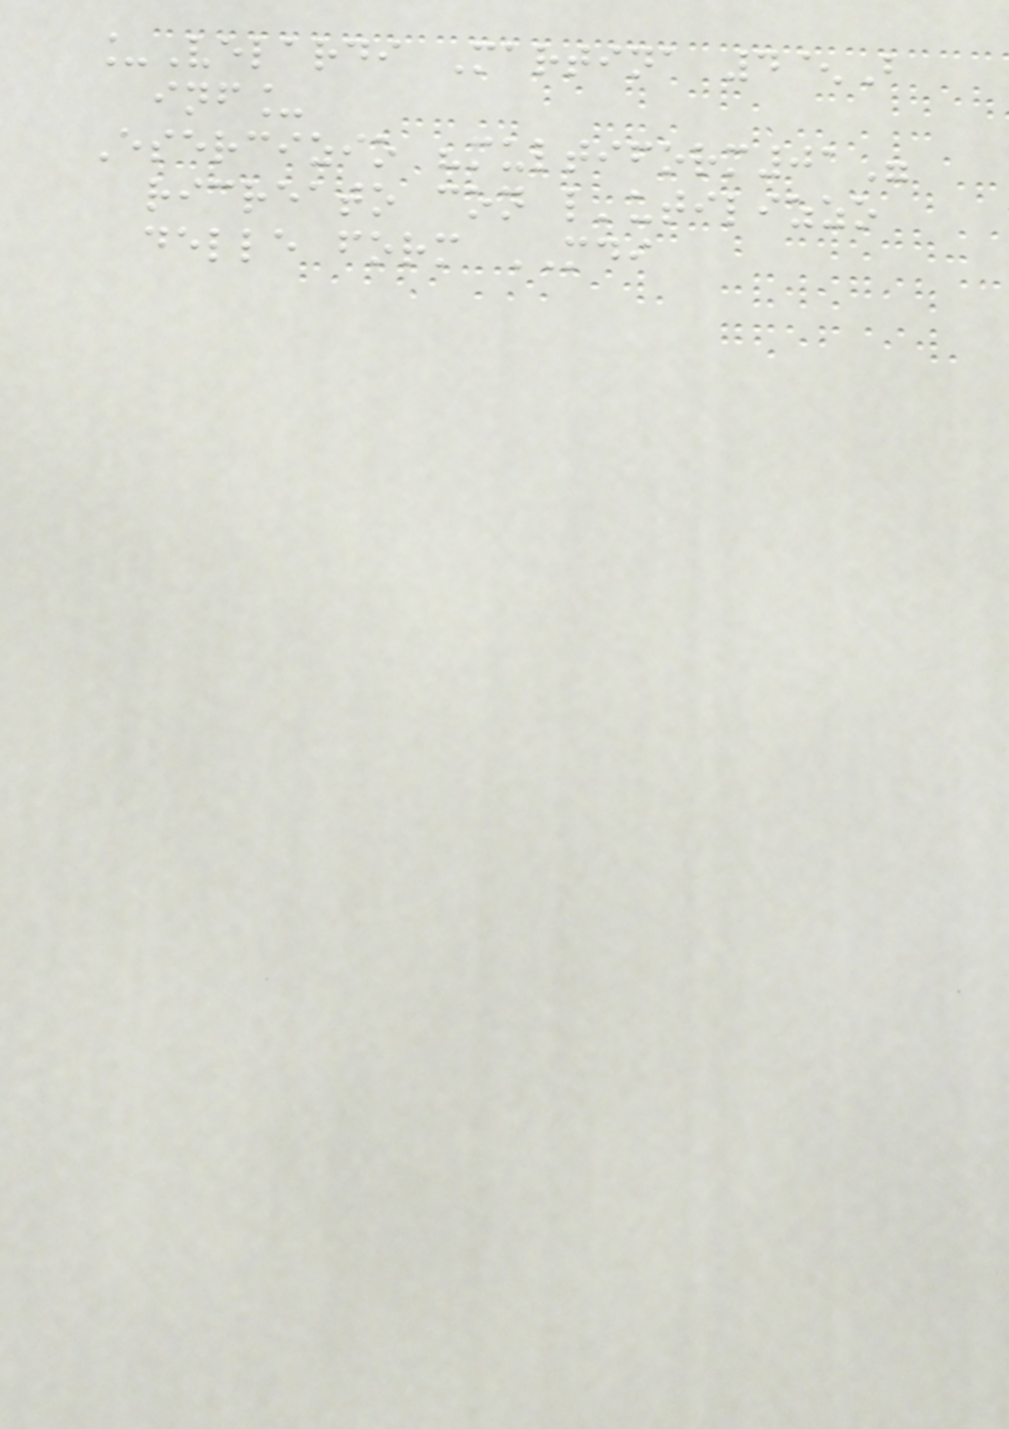_Velardi Martina 4^B
inf_
Esercizio "multiform01"
ricreato con l'utilizzo
delle form MDI
